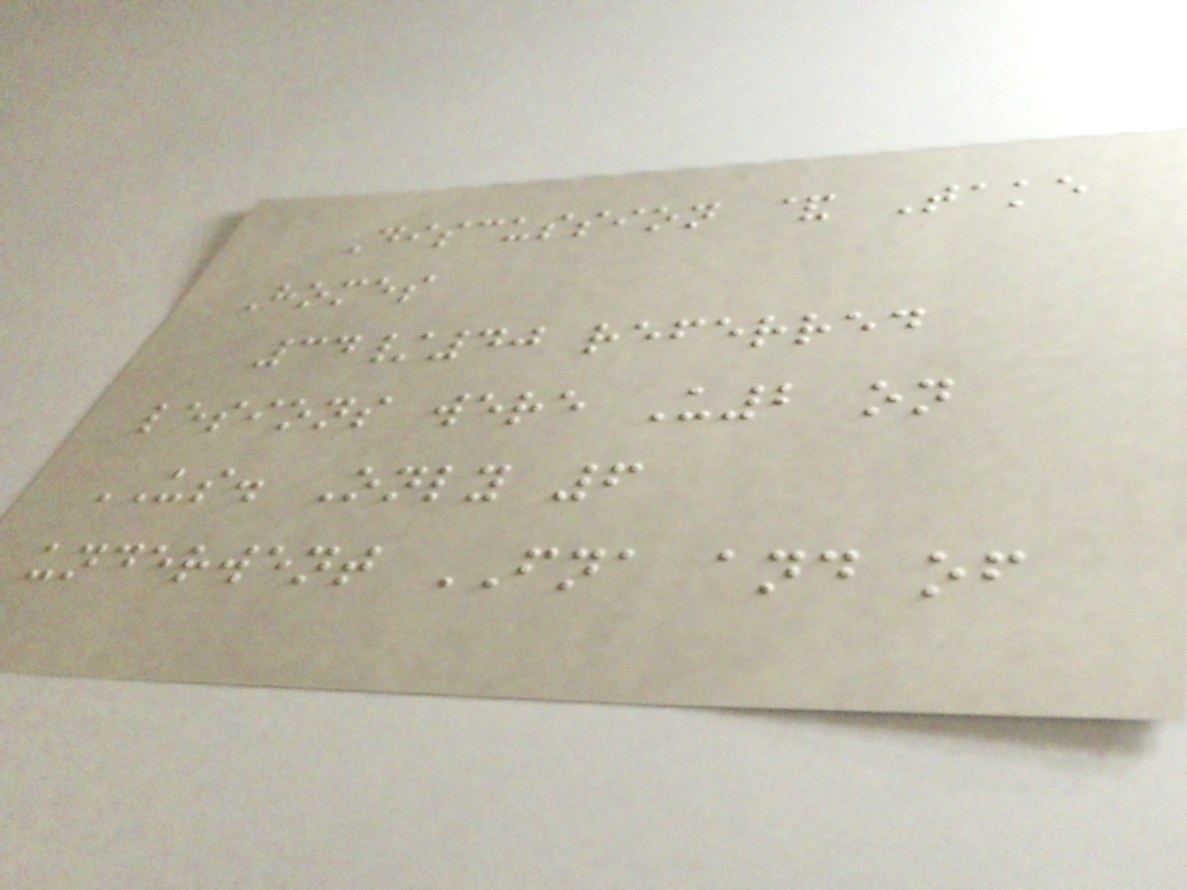Discussion & Take
Homes
34/40 referred
lesions were U2 on
US. Only 6
underwent FNA and of
